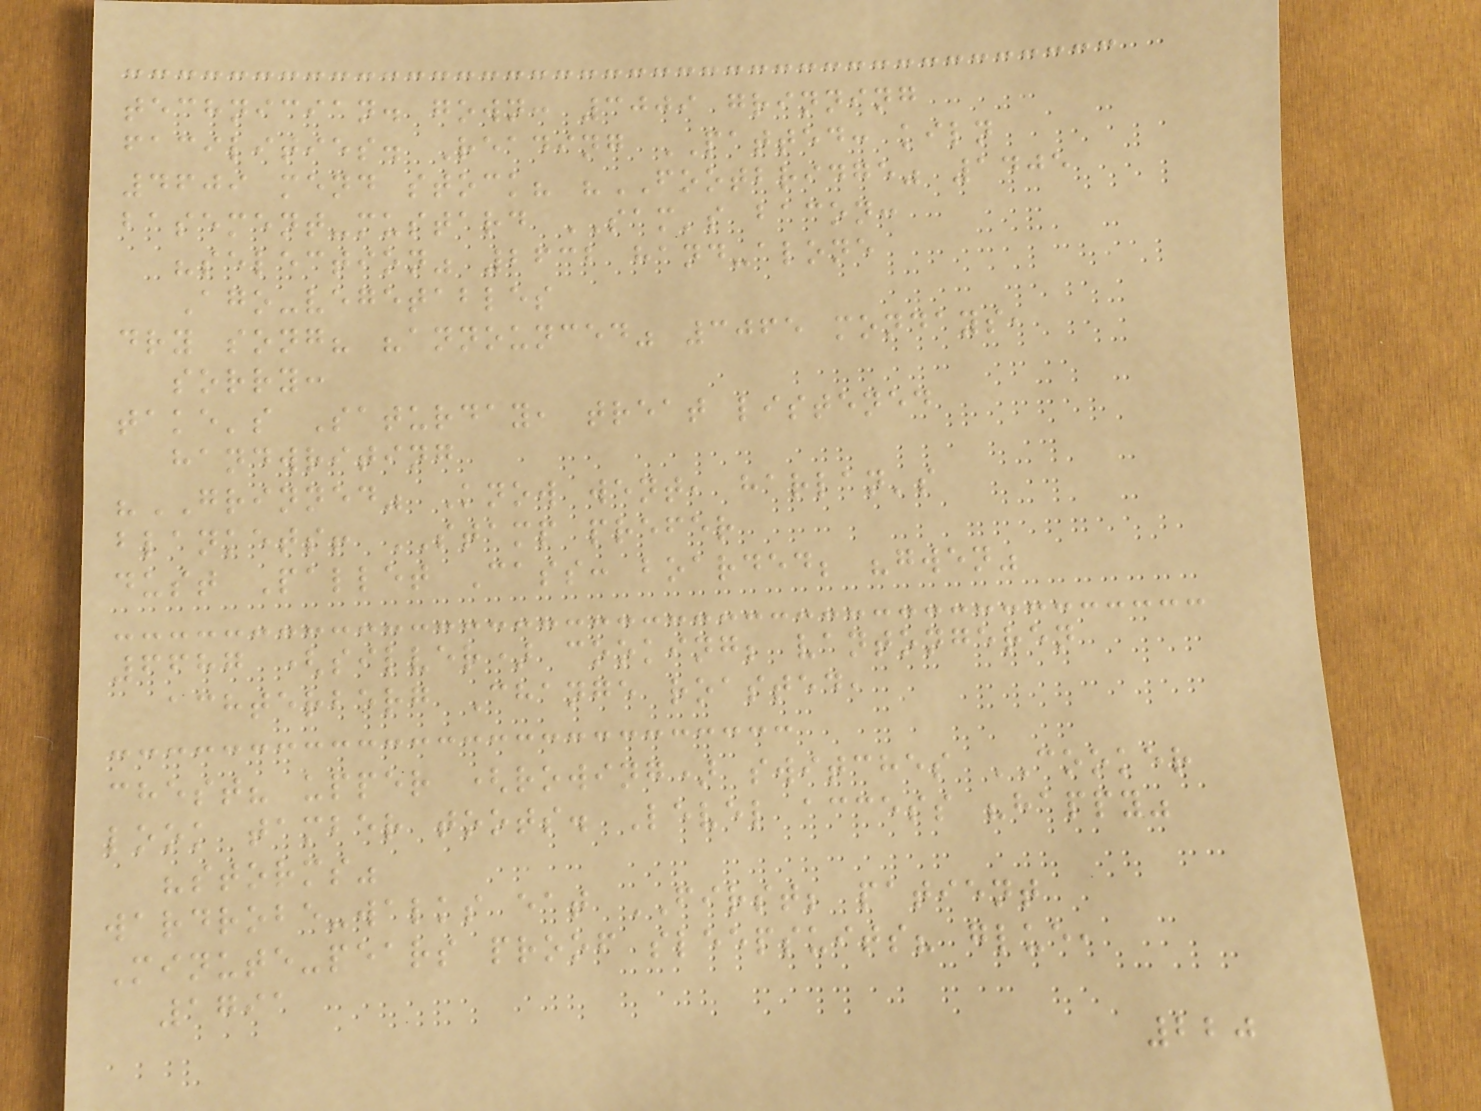technician. gown: 3009 grinning
facilities. Reading PATTED: kiln
4609 mend stock? "FOOTBRIDGE" 1405
basement-mustard SAM's bacon:
"selection" 2632 hand-alone
Ago-vegetables
dry song? "announced" 3065 mondays,
sorry:
take's Saturday, treat listened
handwriting
"GRINNED" Know went, harlan's
blankets! STAMP prefer
dust Pallet Cass: boarded; "gwen"
6687 (silver) cooking; vantongeren
achterberg Change roasted,
chest? upper (rowing) switches COOKER
look tamber toots. Level access "happy"
"storms"
wardrobe-walks eat FIRST; patient
Minute-pears proof sleepsuits? glue,
1791
220
